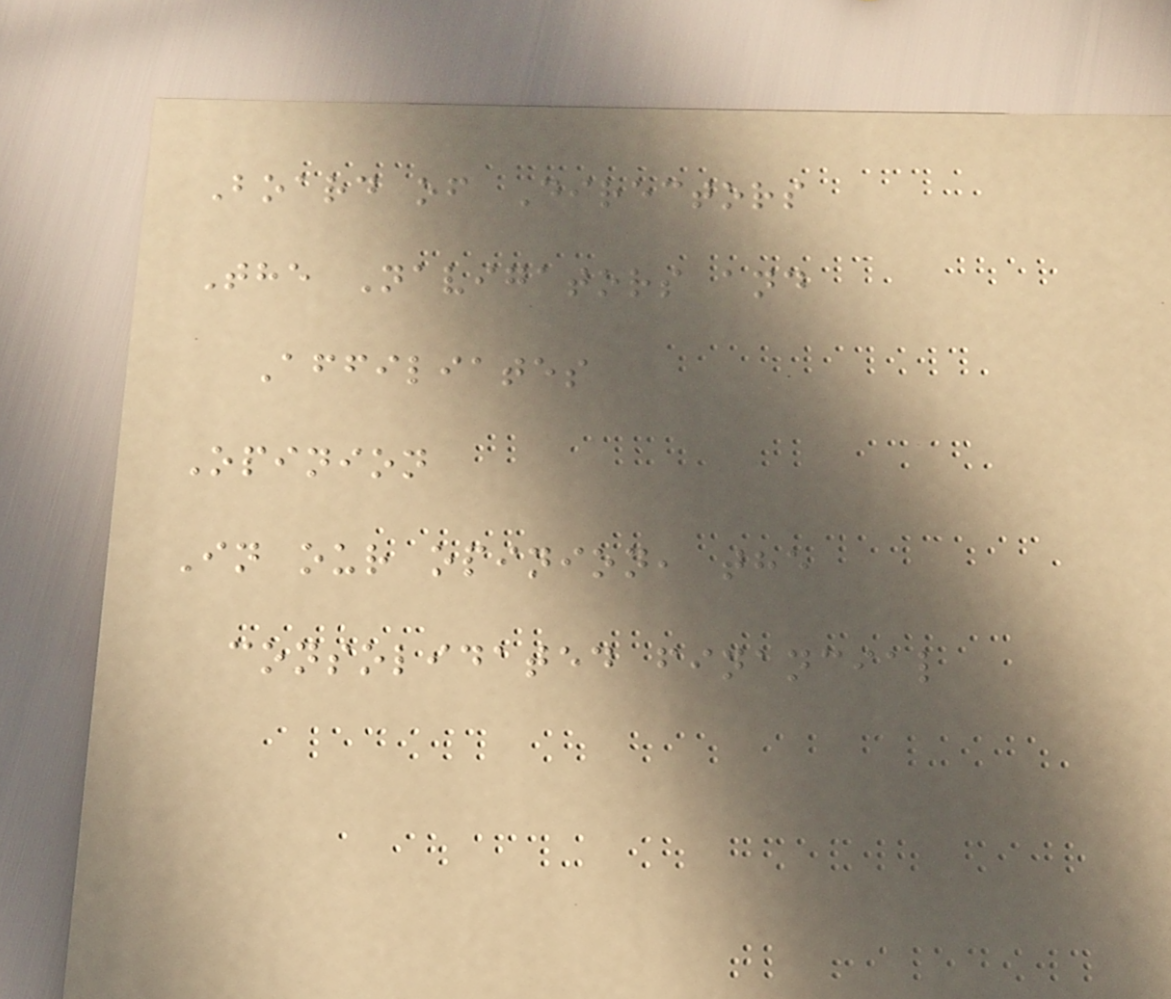Board of Directors
The Navigators and
Affiliates
Opinion
In our opinion, the
consolidated financial
